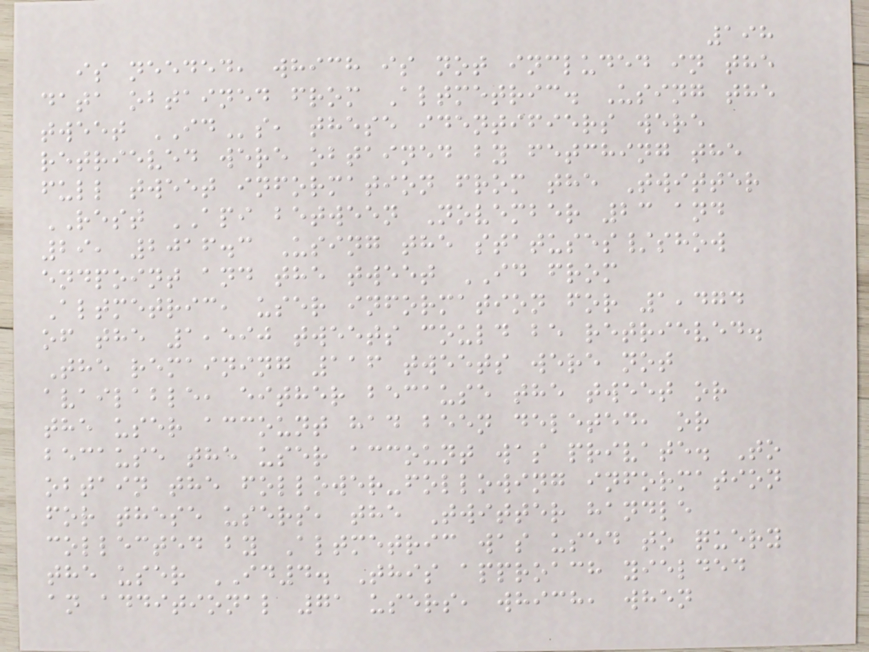198
is needed, which is not included in the
data obtained from Altmetric. Using the
tweet IDs, these identifiers were
retrieved were obtained by fetching the
full tweet information from the Twitter
REST API between November 23 and
29, 2016.3 Using the statuses/show
endpoint and the tweet ID from
Altmetric, user information for 1,474
of the 1,590 tweets could be retrieved.
The remaining 116 tweets were not
available, either because the tweet or
the user account had been deleted, or
because the user account was private. To
obtain the follower-following information
for these users, the Twitter handle
collected by Altmetric was used to query
the user ID4. This approach yielded
an additional 71 users, which, when
